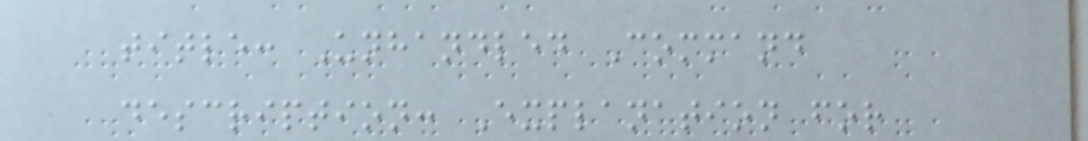title: Unhandled Command
description: Explanation for
